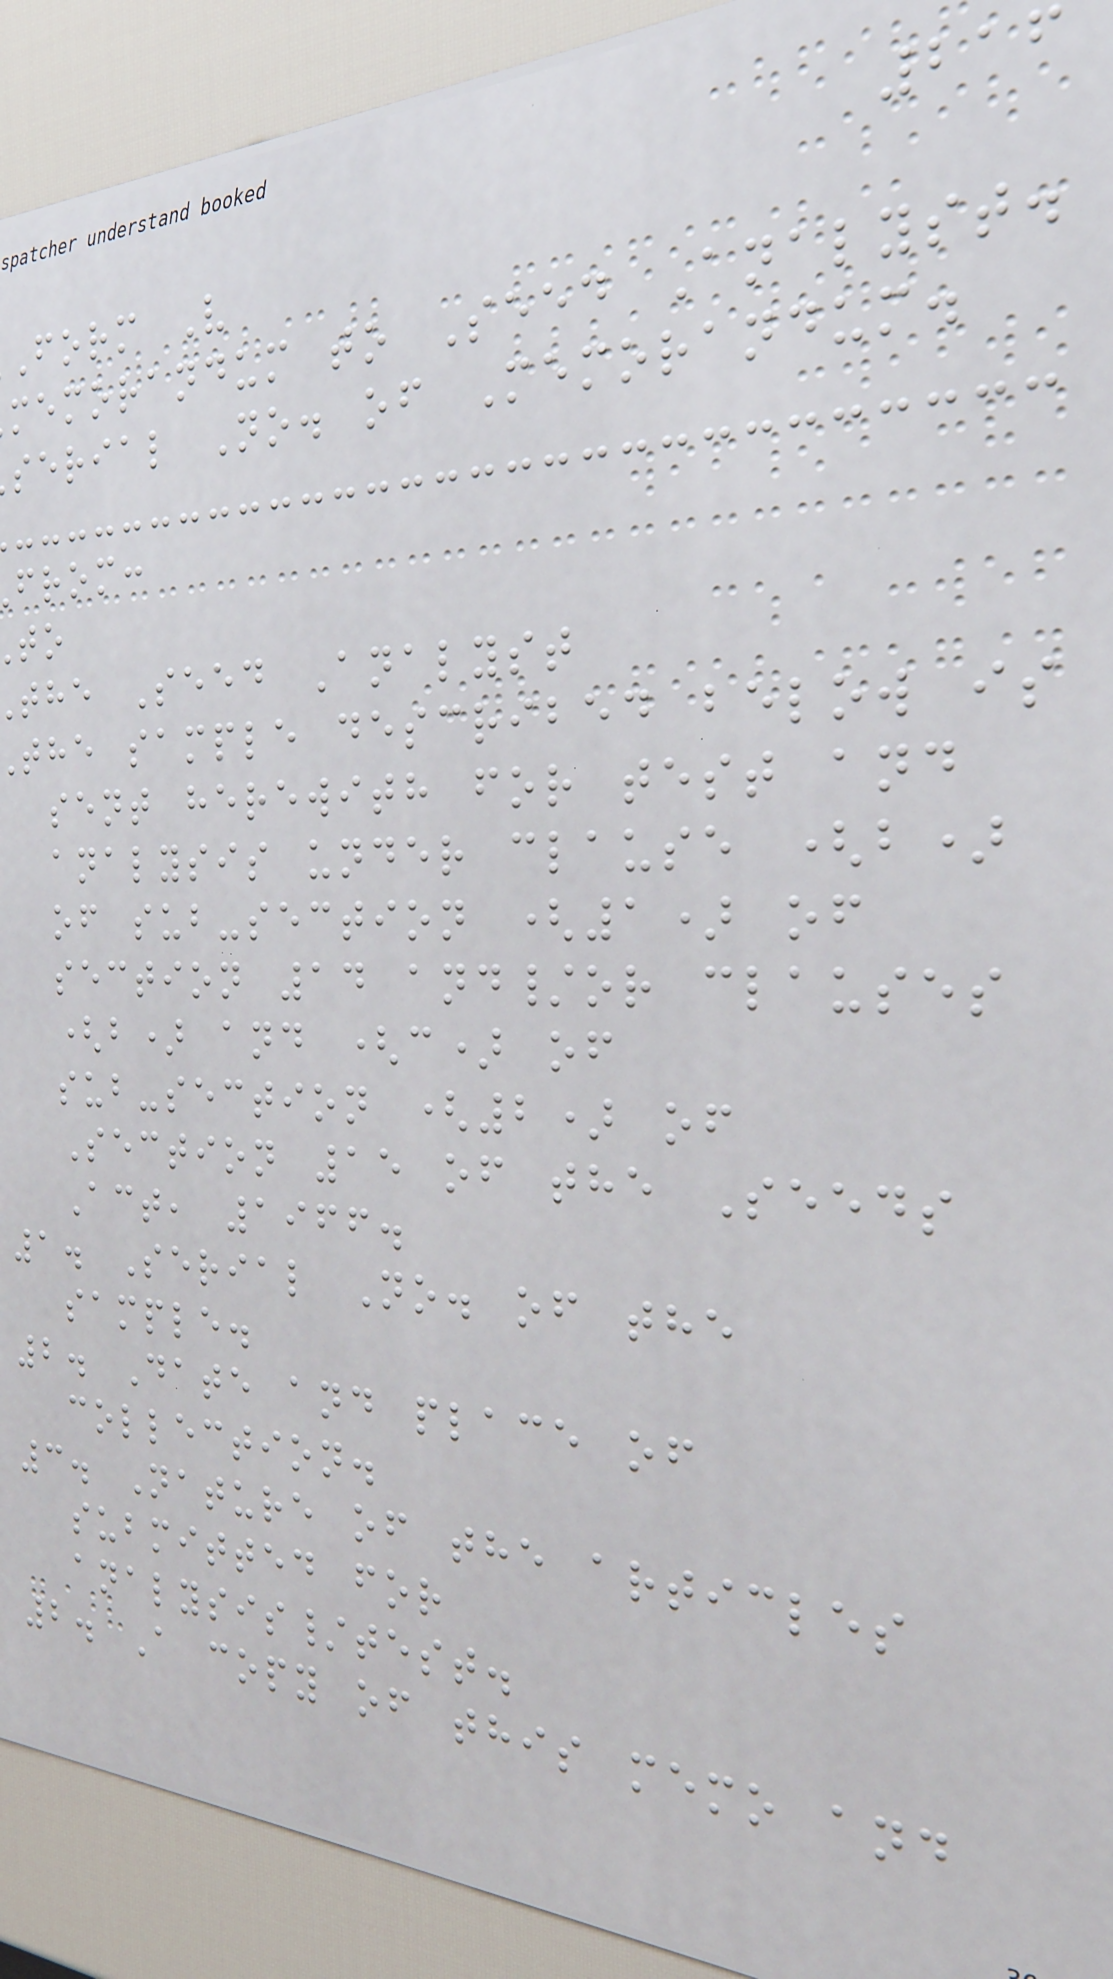216
form V
memorandum to Seed Analyst.
serial No. of Memorandum.
from:
the Seed Analyst
the sample described below is
sent herewith for test and
analysis under clause (b)
of sub-section (1) of
section 14 and/or clauses
(b) and (c) of
sub-section (2) of
Section 15 of the Seeds
Act, 1966.
1. Serial No. of the
sample.
2. Date and place of
collection.
3. Nature of the articles
submitted for
analysis/test.
2. A copy of this memo and
